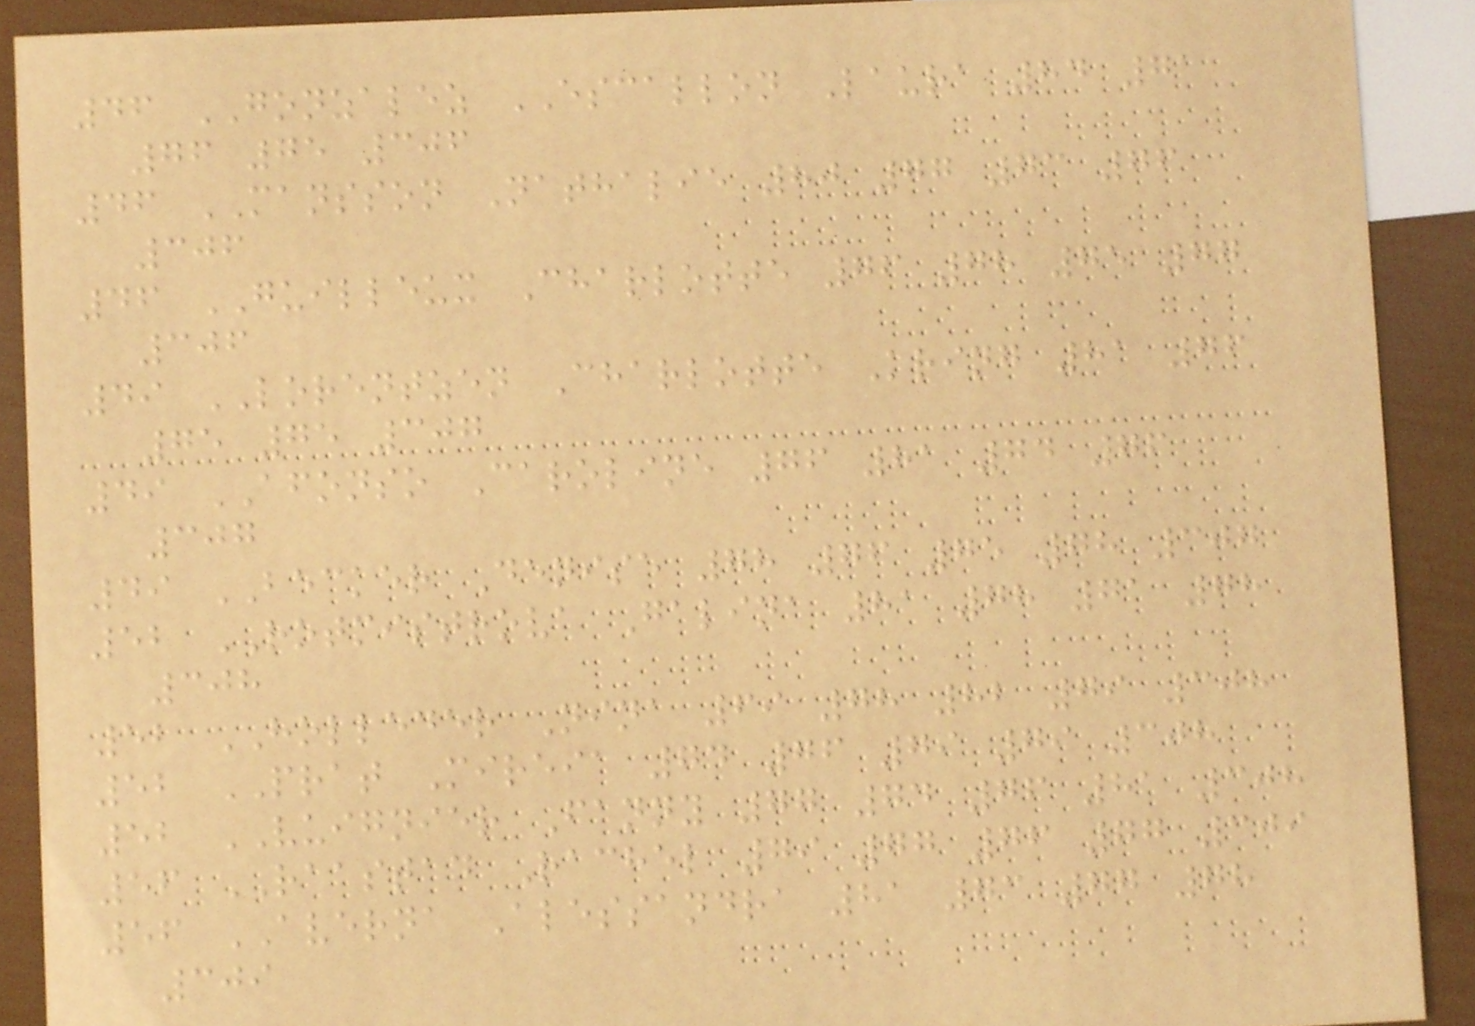46 GONZALEZ ESCALLON Laura 84 71
76 75 306
46 MANSSON Nathalie 80 77 73 76
306
46 GUILLEUX Charlotte 76 78 75 77
306
49 LORENTZEN Charlotte Kring 81 76
75 75 307
49 AFONSO Caroline 76 81 74 76
307
49 BECKER Denise 78 76 75 78 307
52 ROTMISTROVA Galina 81 78 71 78
308
52 HOLLEDER Nina 69 78 82 79 308
52 PRAT Mireia 74 76 79 79 308
52 VUIGNIER Fanny 77 74 76 81 308
56 RAASTAD Rachel 79 77 76 77 309
56 AVERNA Alessandra 81 73 77 78
309
